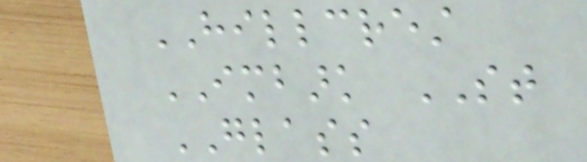HILLCREST
IMBARK ST
GLASS
